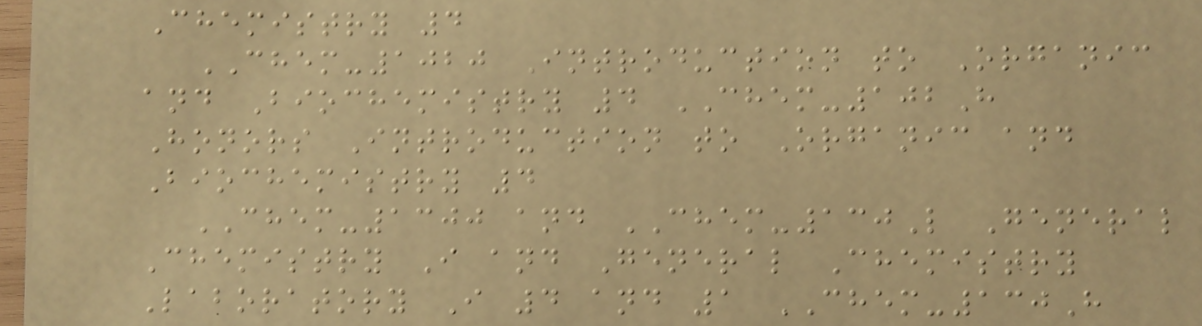Chemistry 4
CHEM-1020 Introduction to Organic
and Biochemistry 4 CHEM-102H
Honors Introduction to Organic and
Biochemistry 4
CHEM-1300 and CHEM-130L General
Chemistry I and General Chemistry
Laboratory I 4 and 1 CHEM-130H
